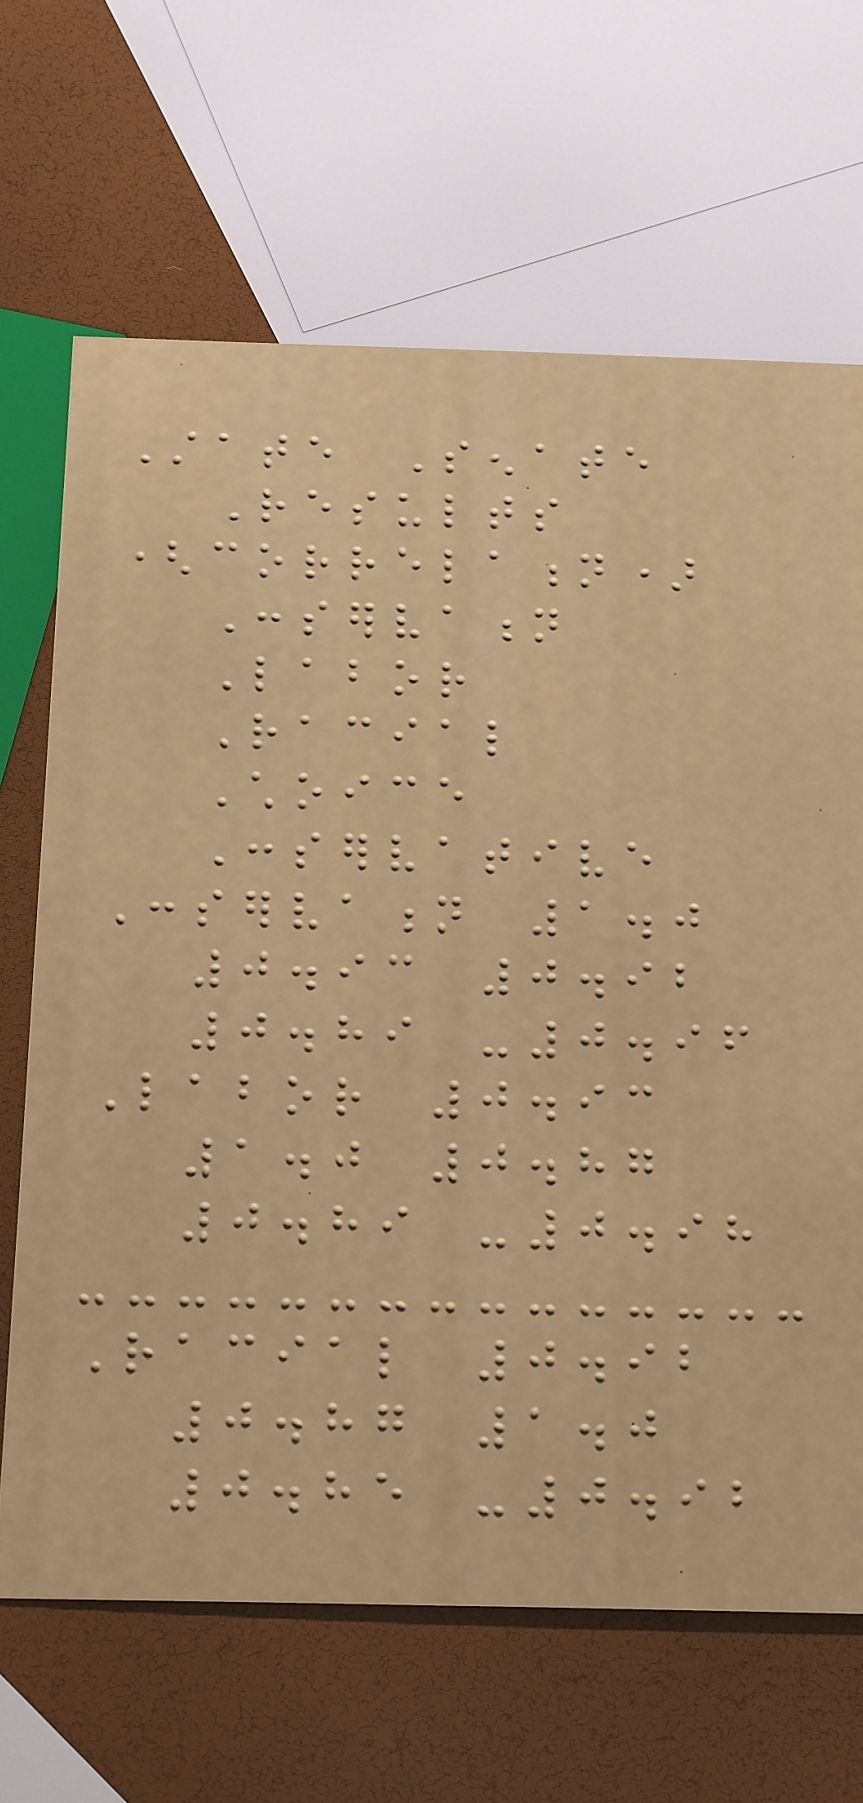State Senate
Results
(correlation)
Conservation
Labor
Racial
Choice
Conservative
Conservation 1.0
0.93 0.92
0.89 -0.96
Labor 0.93
1.0 0.87
0.89 -0.98
Racial 0.92
0.87 1.0
0.85 -0.92
